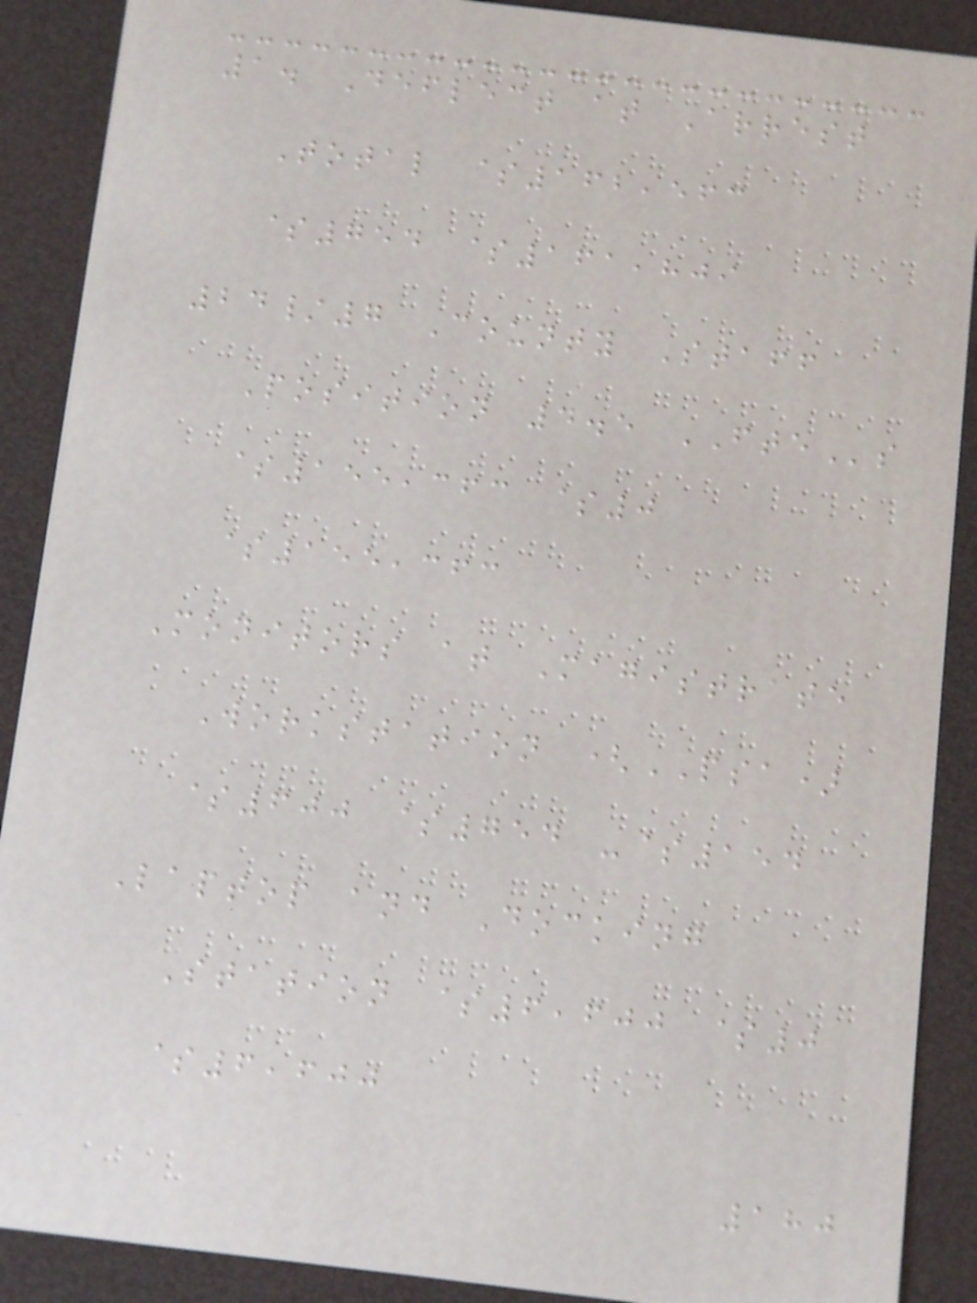1. Deflect at Arrest
Total $162,563
$754 $161,809
24/7 County Staff
Position 4.5 FTEs
$155,363 $0
$155,363
Monitors at Magistrate
Workstation (PSA)
$600 $754 -$154
Laptop and Docking
Station $6,600 $0
$6,600
180
